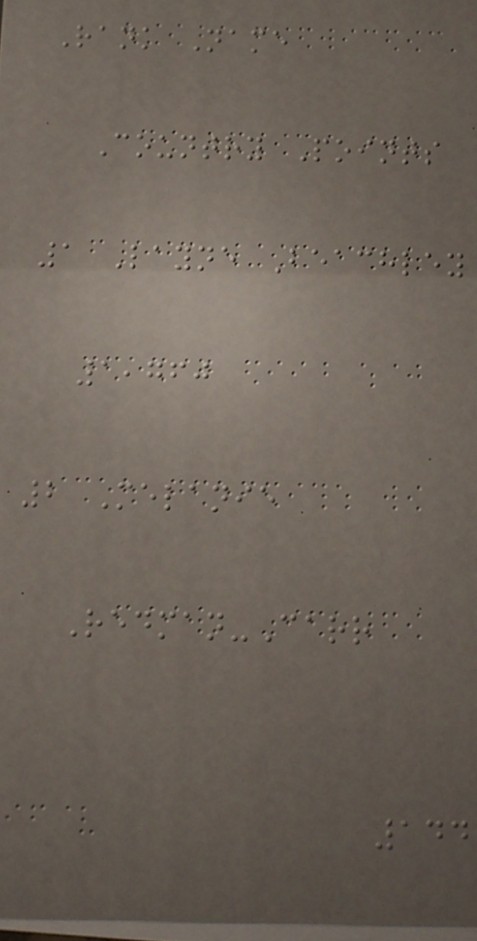Rank Name
Country Points
1 Layne Beachley
1,760
2 Melanie
Redman-Carr
144
